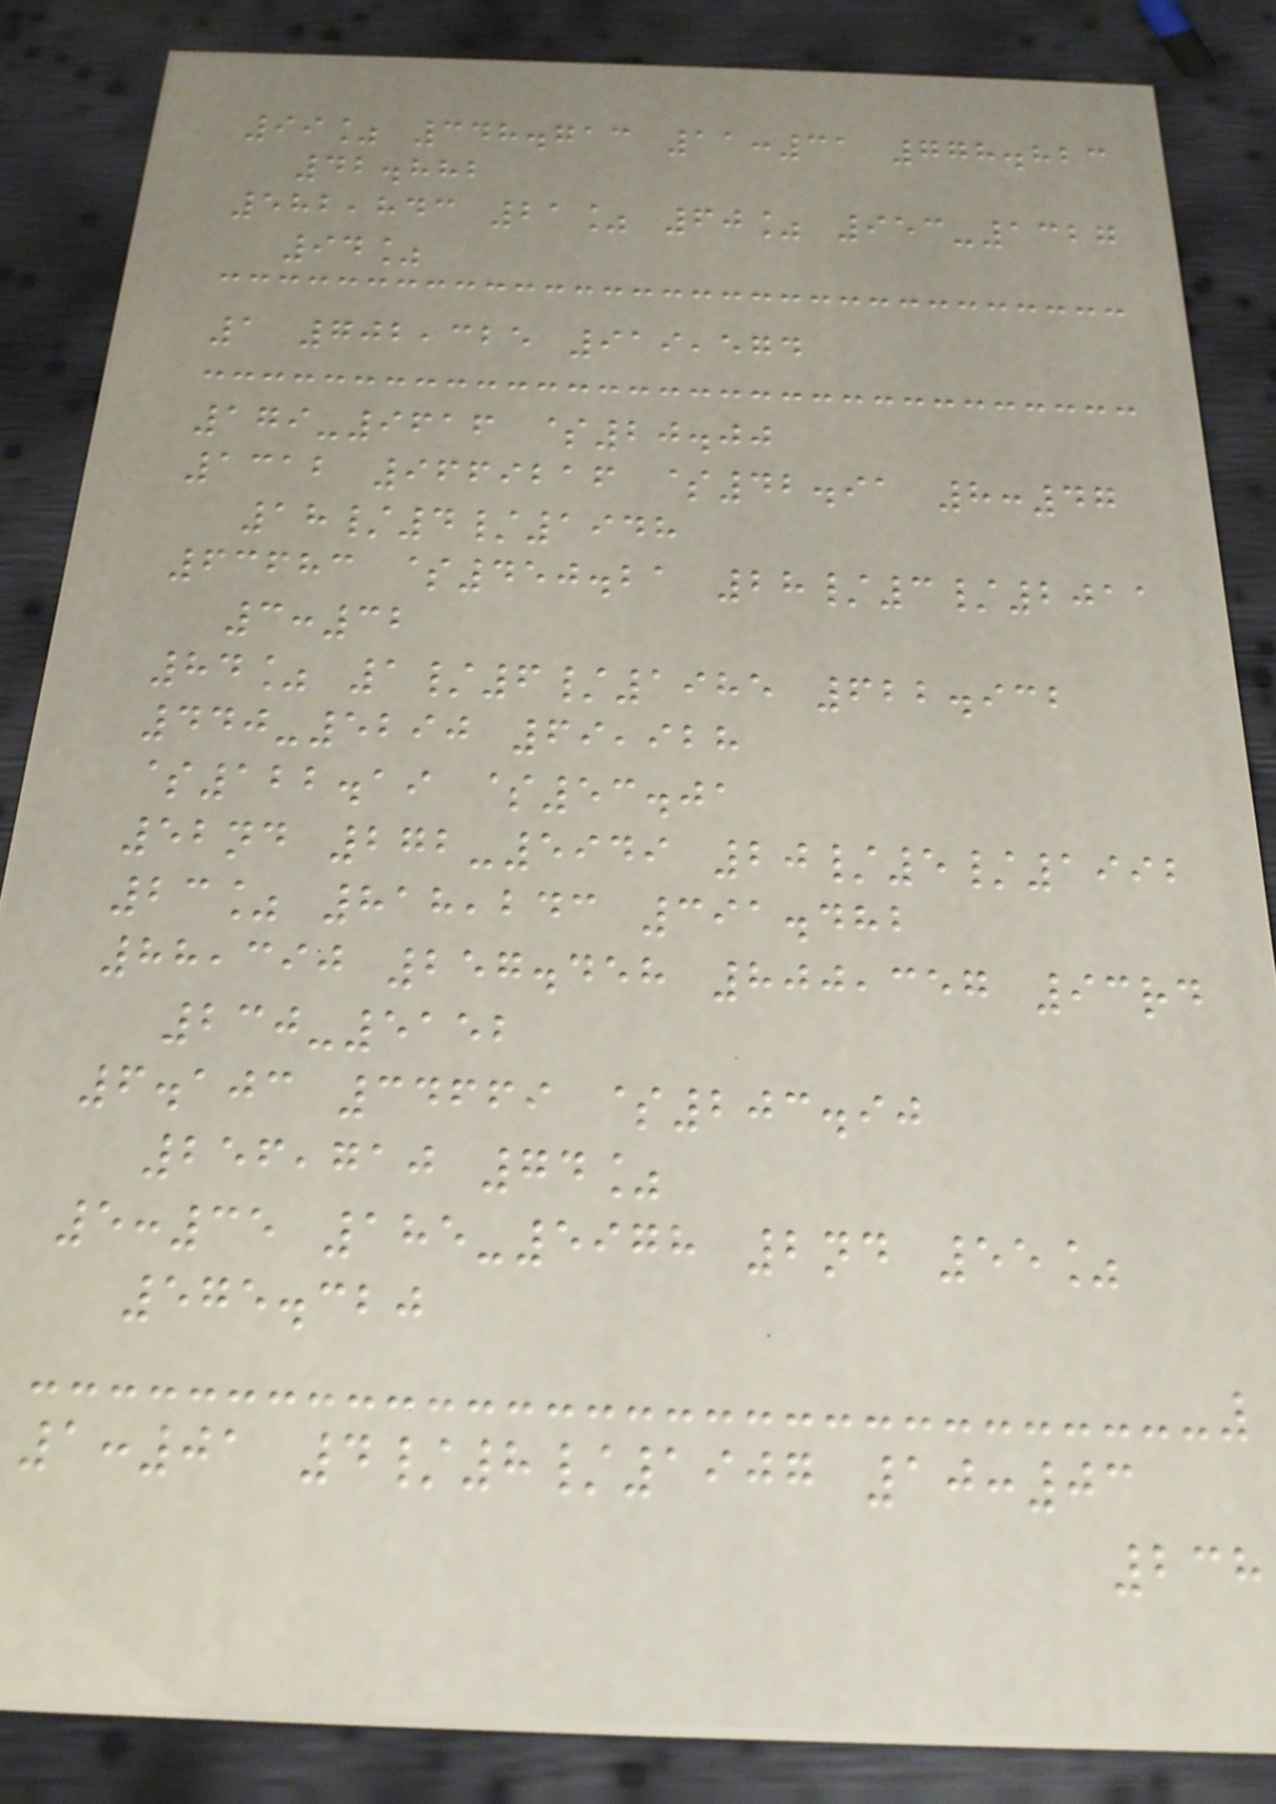99% 348.713 11:31 778.823
42.882
582,843 21% 60% 953-1327
94%
1 702,325 919,574
179-9616 $20.00
1312 9669216 $42.91 8:47
18/4/1948
63683 $450.21 28/3/2011
3:32
84% 1/6/1985 622.932
440-5290 69,928
$122.19 $53.01
52nd 272-5949 20/5/1992
23% 818,243 391.482
88,390 257.458 800,357 93rd
230-5152
6.103 34669 $203.90
256,710 74%
5:35 185-5978 2nd 55%
575.320
1:01 4/8/1907 10:03
238
